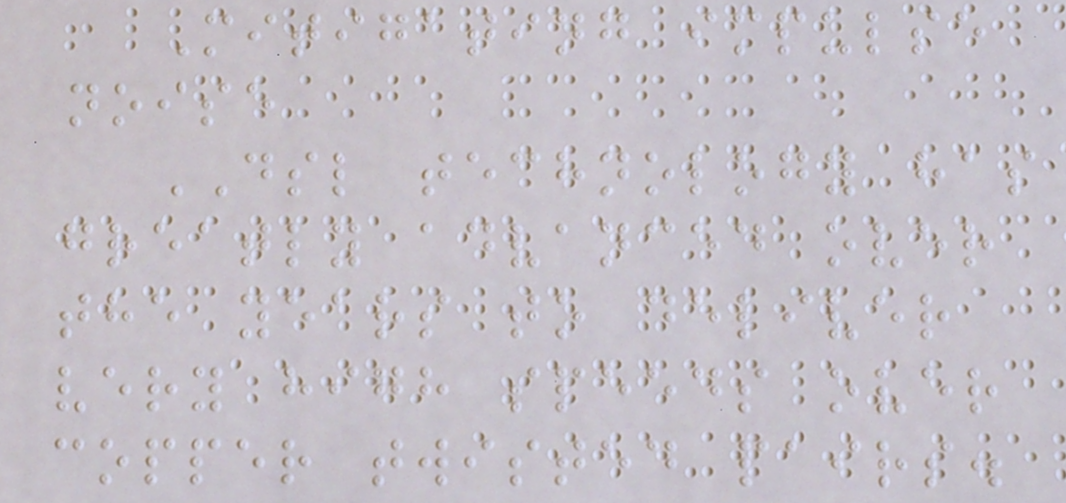Mitigating impulse
noise
DSL technology has
greatly advanced over
the years to deliver
very high speeds over
copper twisted pairs.
